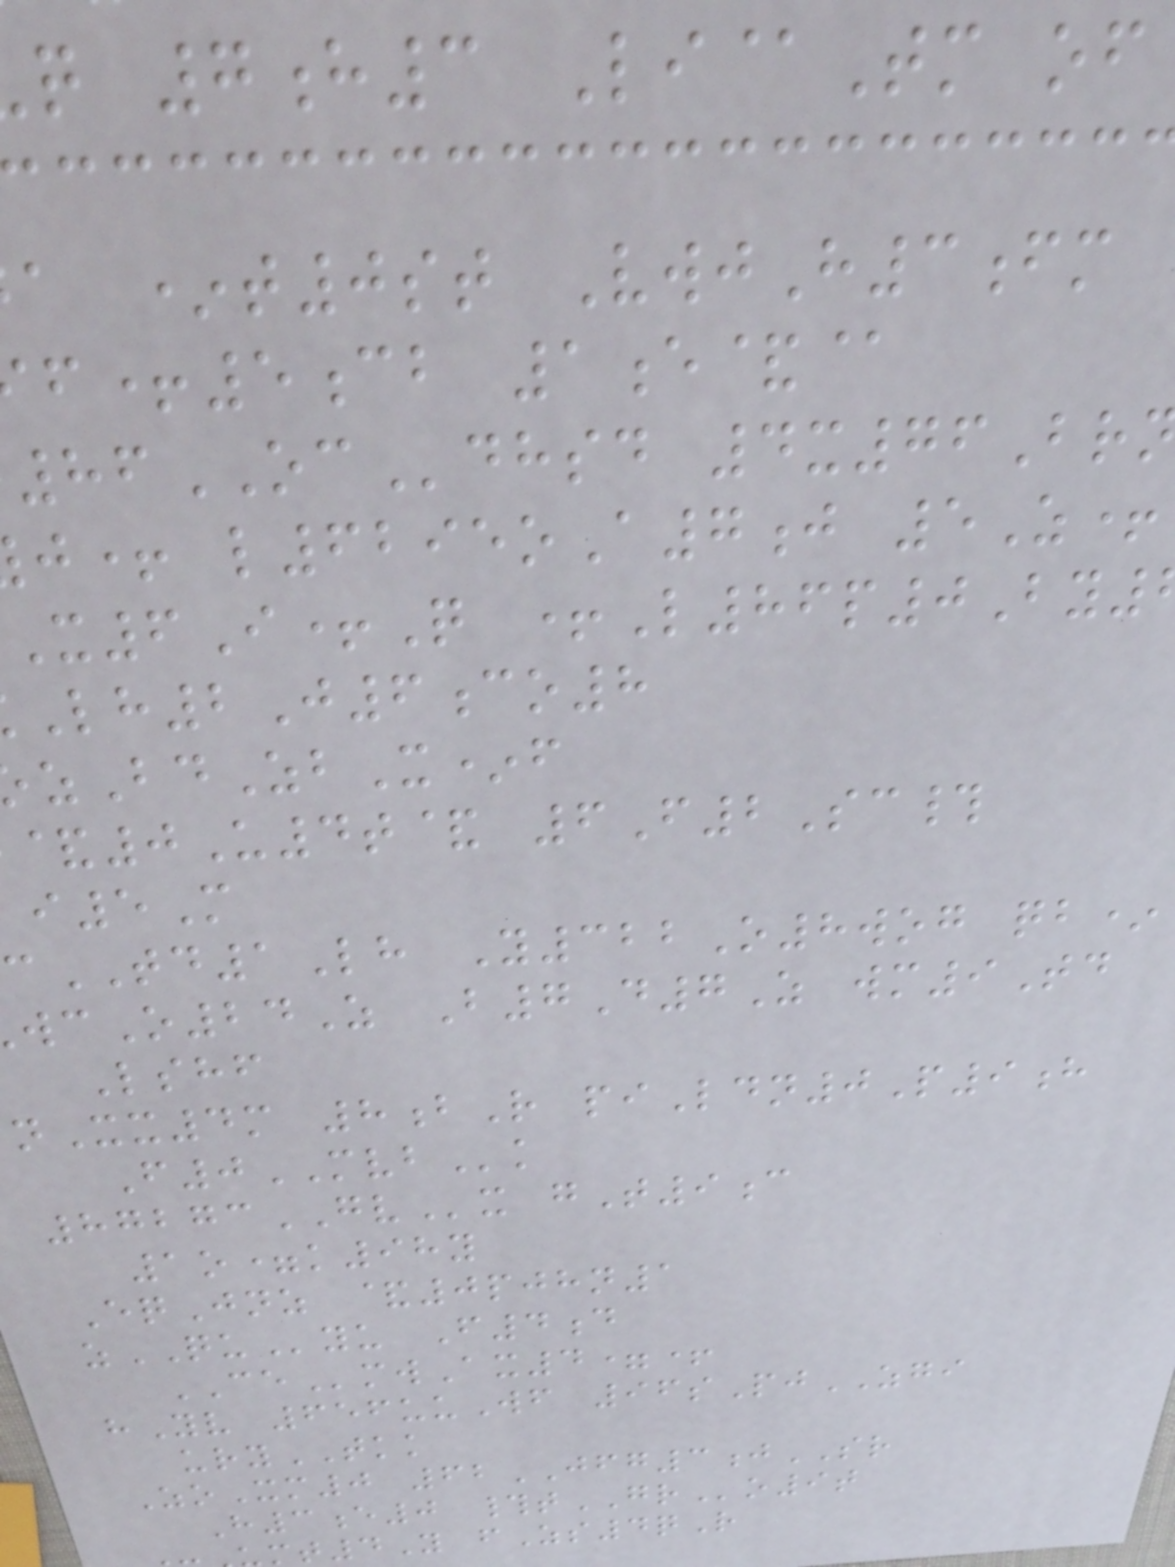q 7h3 Li@Tm of
a *t0st VwjH3fm
f+5cb 1e&@
86OCdhsd 4x76Br
j+ l6295oA7j 5Z+
X6I+Q +L86p0By
Lh2J6co8
zBdZbX*f
&0U4t& 6F2Sc#
i5M
TD1Lh Y322O8wog qb*
cO24Z B7D7Z wm9Td
Lshf
nXx4m 8bR piLdn0P9h
F0MVBk
87273GVx gT9c
1o=k98y
EqJnz &0pjhn1
zQUyu F4d
CEmwAx4=+
hYv 656uuWf 96sPjZGI
uryTKK
ZoXm0 62JFG3jSR
H3e0 #tGRo9t
t4Y fZs4qR
